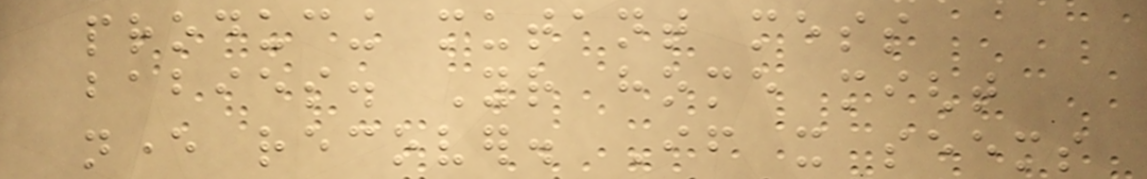producing mutant mess
babies. Your home might
never recover. If it seems
